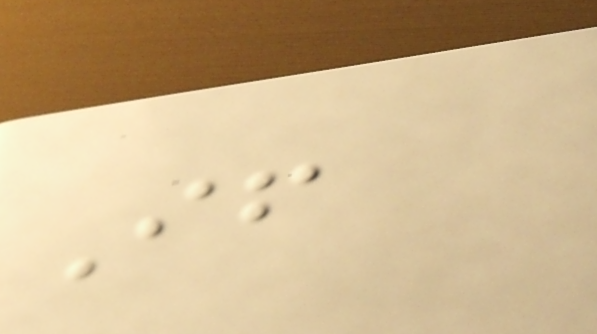If
